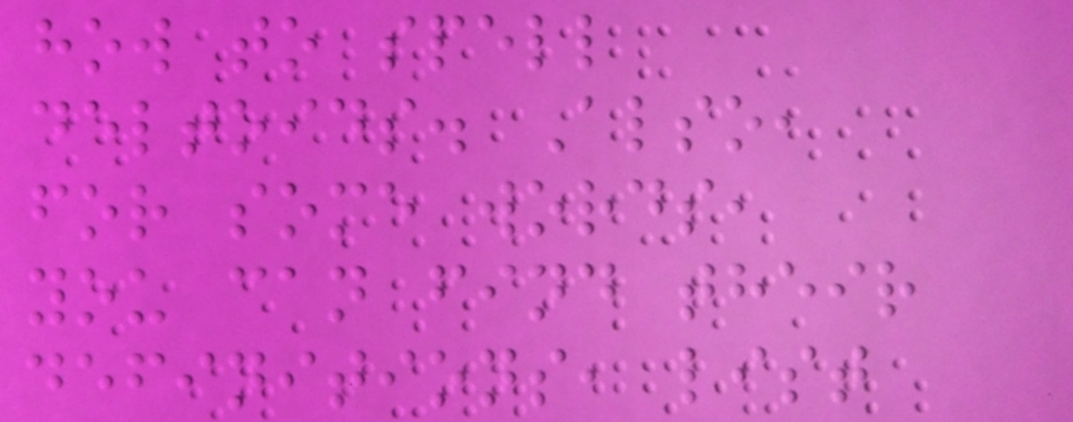how to spell
deltoids. Also,
for some words,
you can find their
definitions, list
